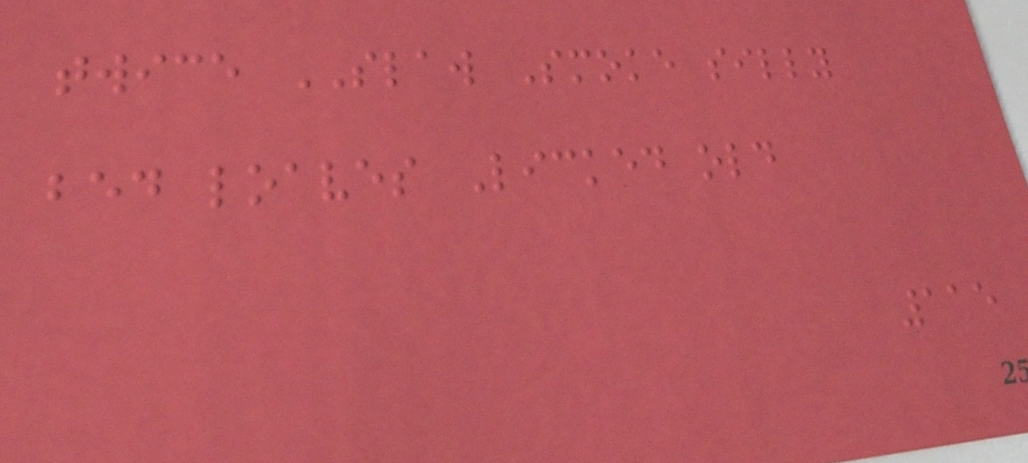twice SLAW Smoke silly
bed loaves Licked old
115
